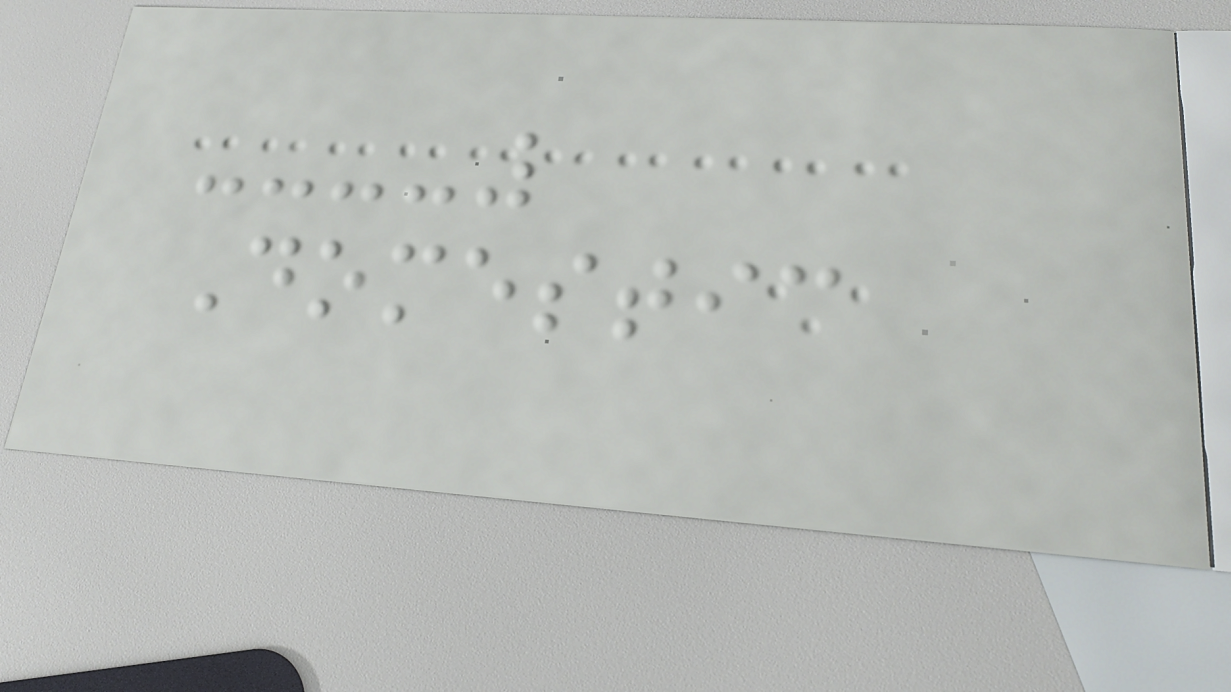Domestic
